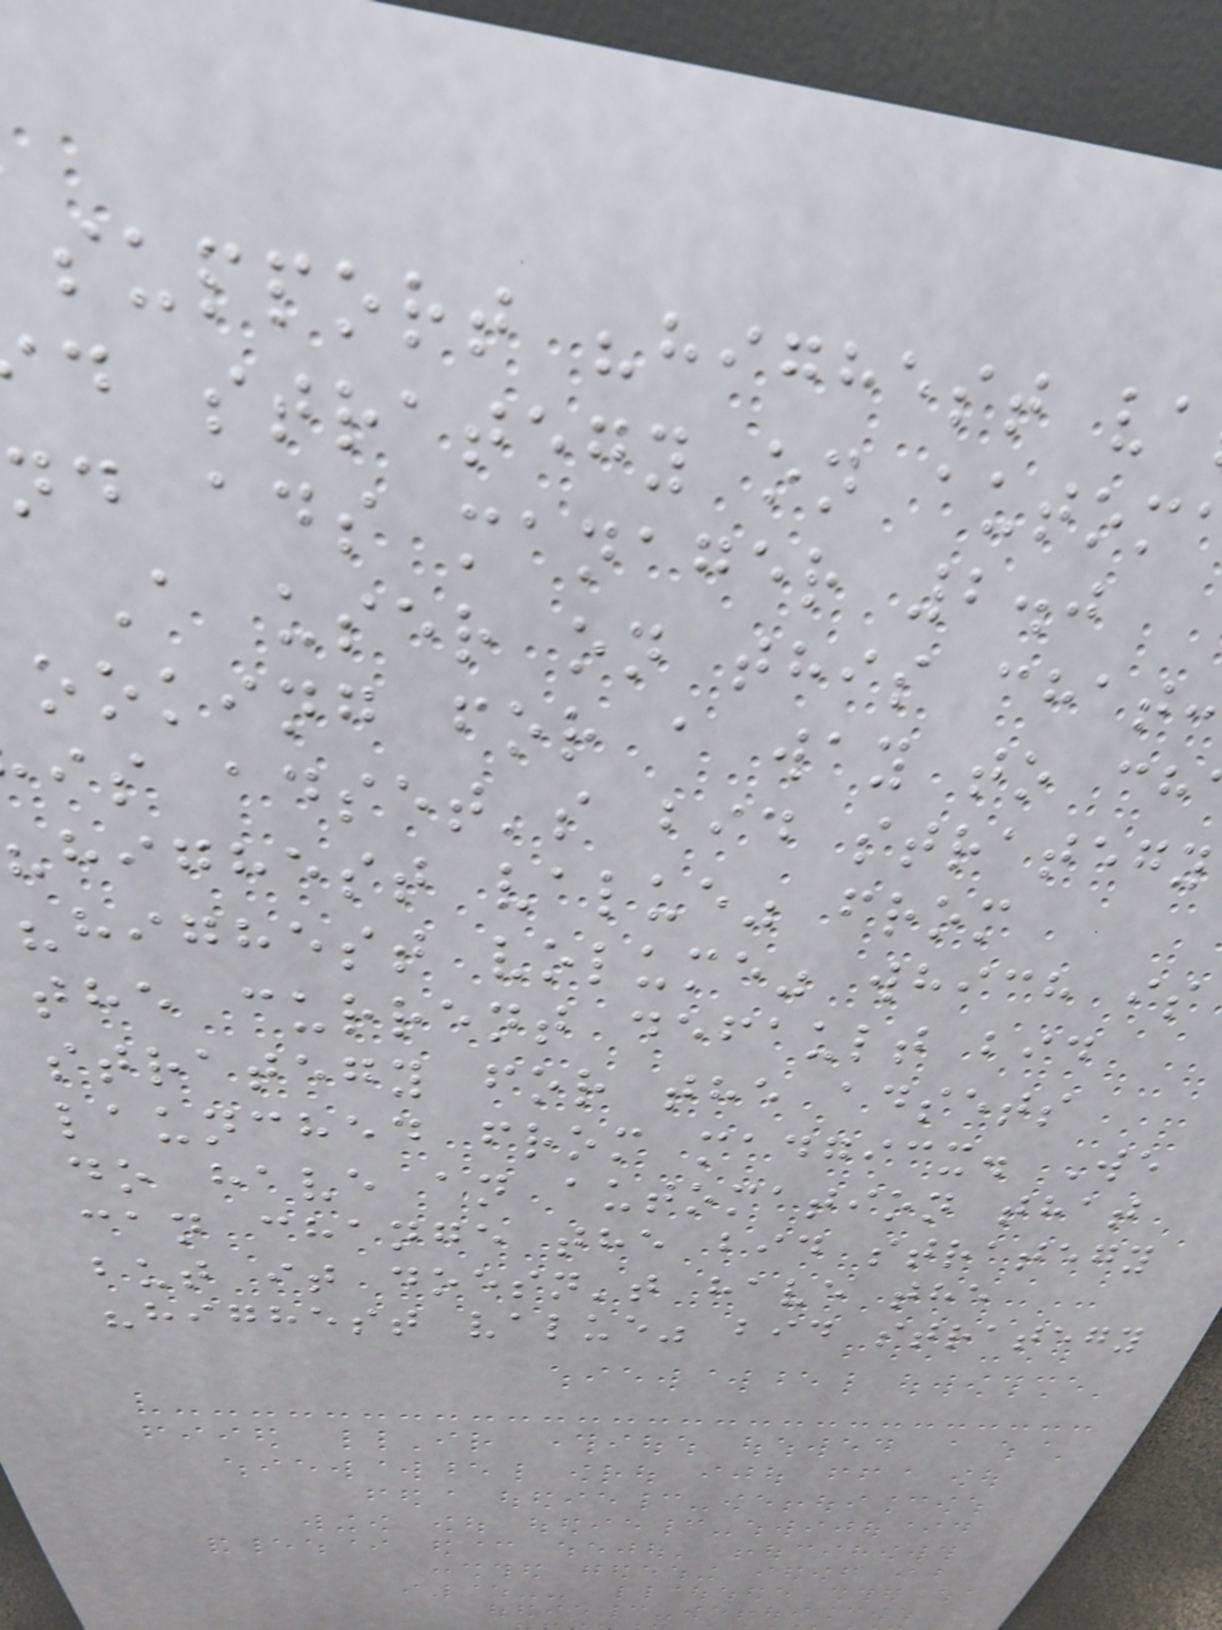support "highest va
d strategy on autom
nd ads manager 2.0
A user on this chat
ooking for a way to ch
is adset's bid strategy
highest value" from
"highest volume" which is
the current default bid
strategy for the adsets
launched from madgicx. We
do have an automation that
can change the bid strategy
but it doesn't have the
"highest value" bid strategy
